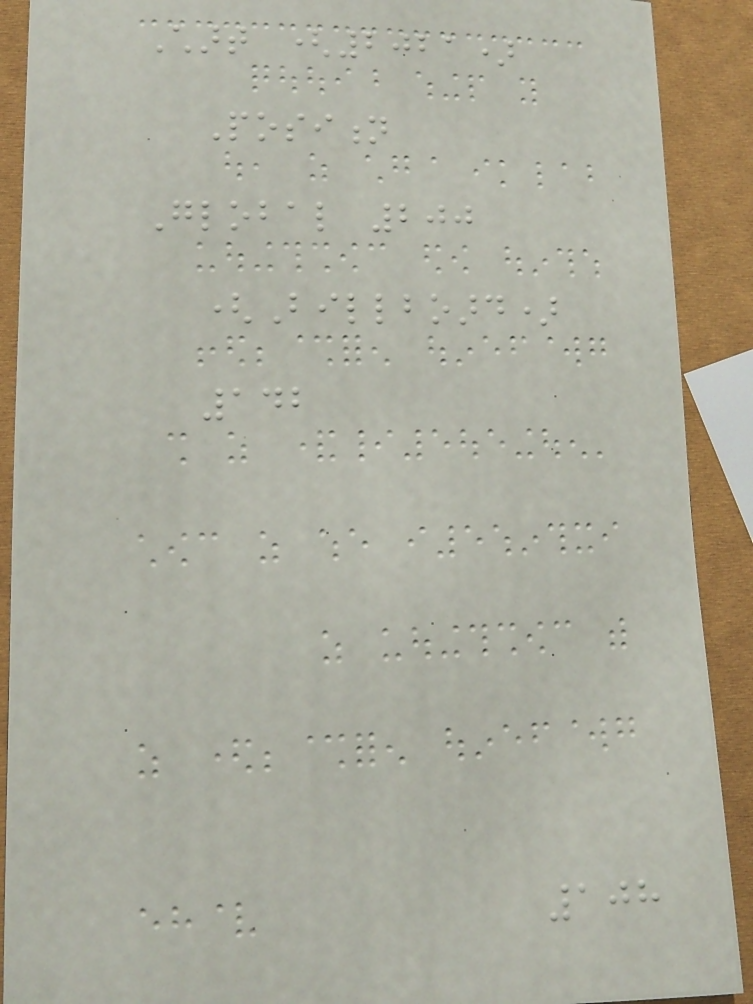Chart (2021)
Position
Global 200
(Billboard)
142
108
